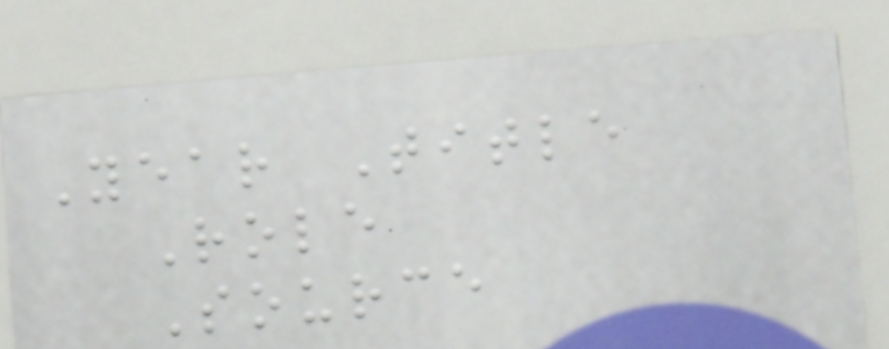Year Title
Role
Source
